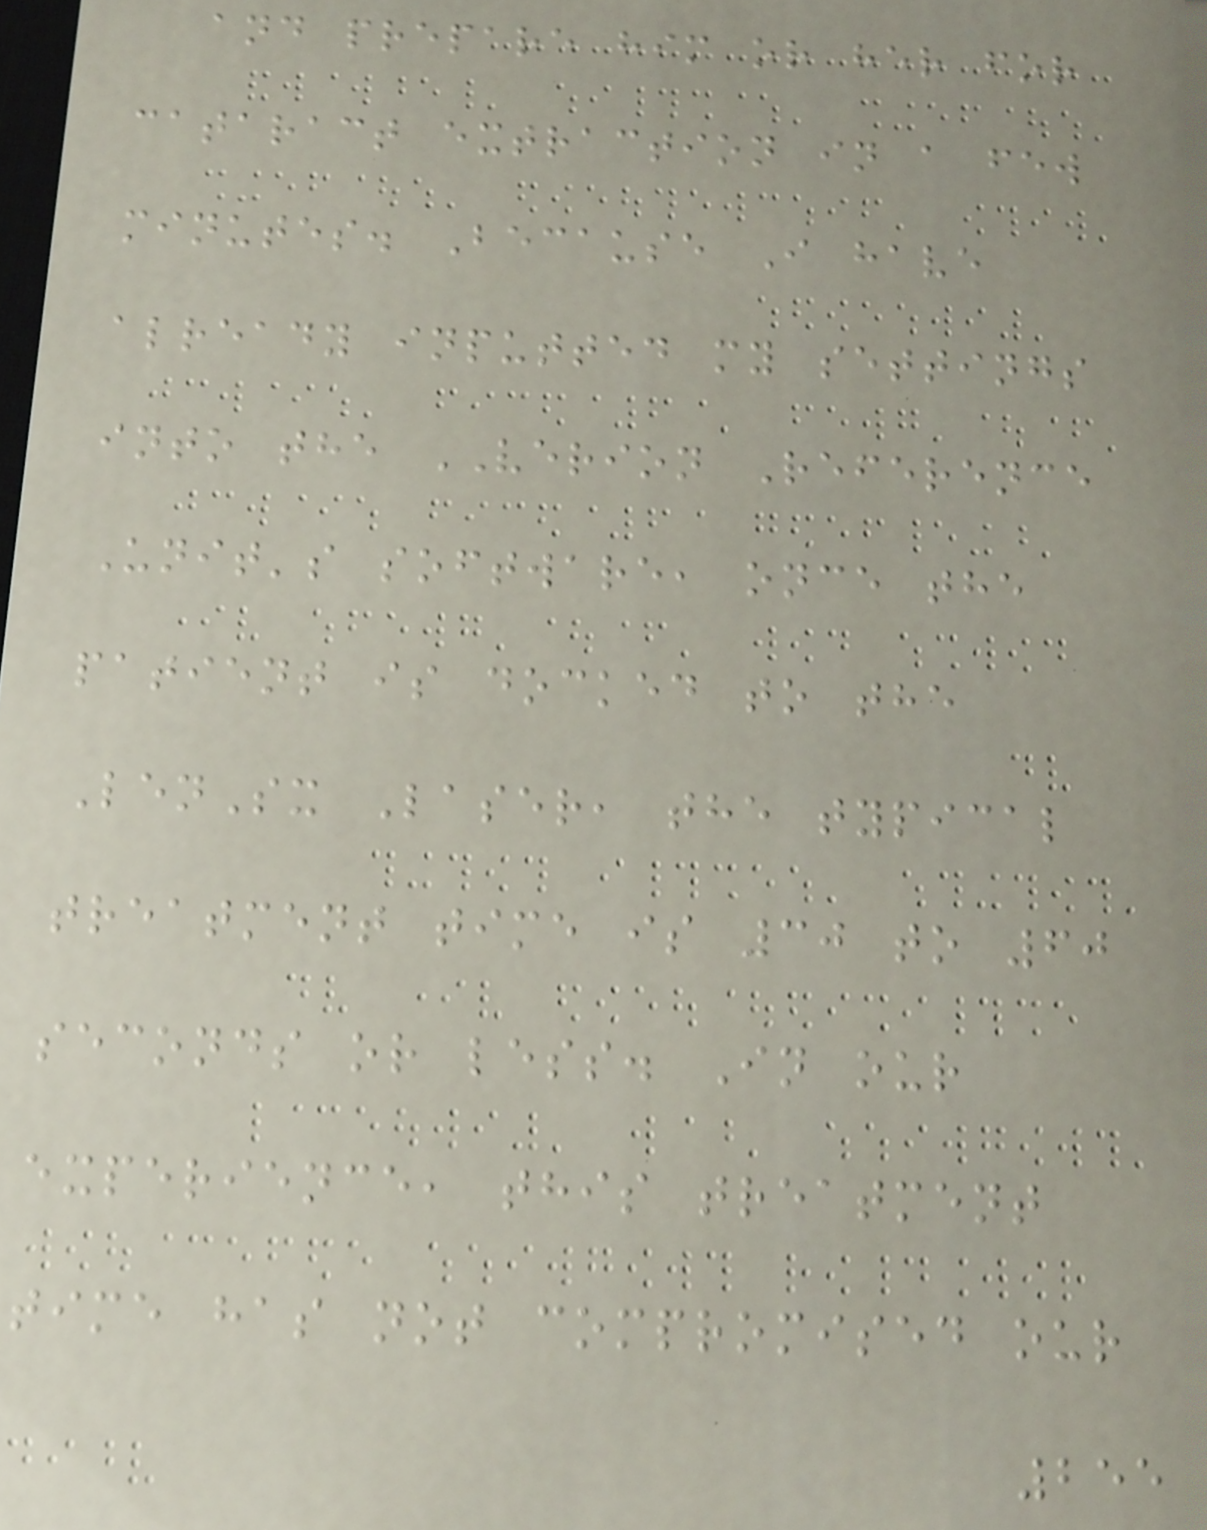and prepare him or her for
cataract extraction in a few
minutes. Because I have
already inputted my settings
into the VERION Reference
Unit's software, once the
patient is docked to the
LenSx Laser, the typical
treatment time is 30 to 60
seconds or less. In our
experience, this treatment
time has not compromised our
255
